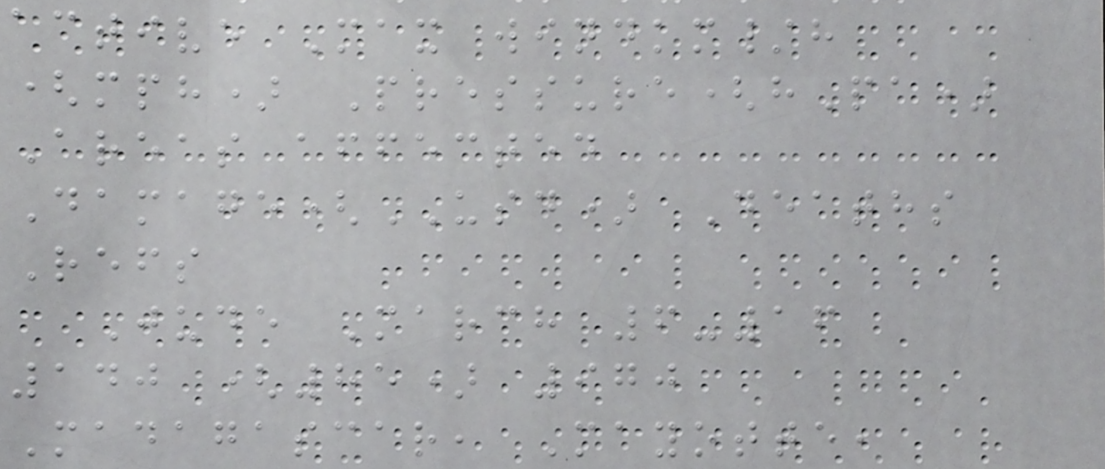active Max windkm/h
(mph) Pressure(hPa)
Areas affected
Damage(USD) Deaths
Refs
Jude March 6-16
140 (85) 970
Madagascar, Mayotte,
